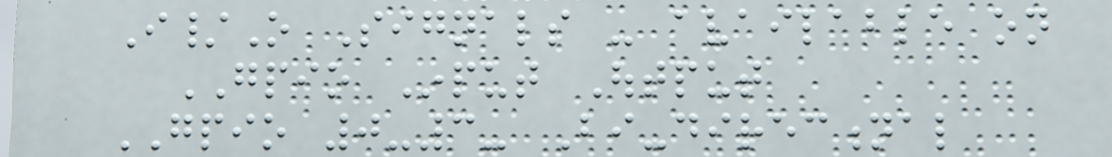I/O Signals - available on
GPIO Input Output
GPIO 0-3- Bi-directional
